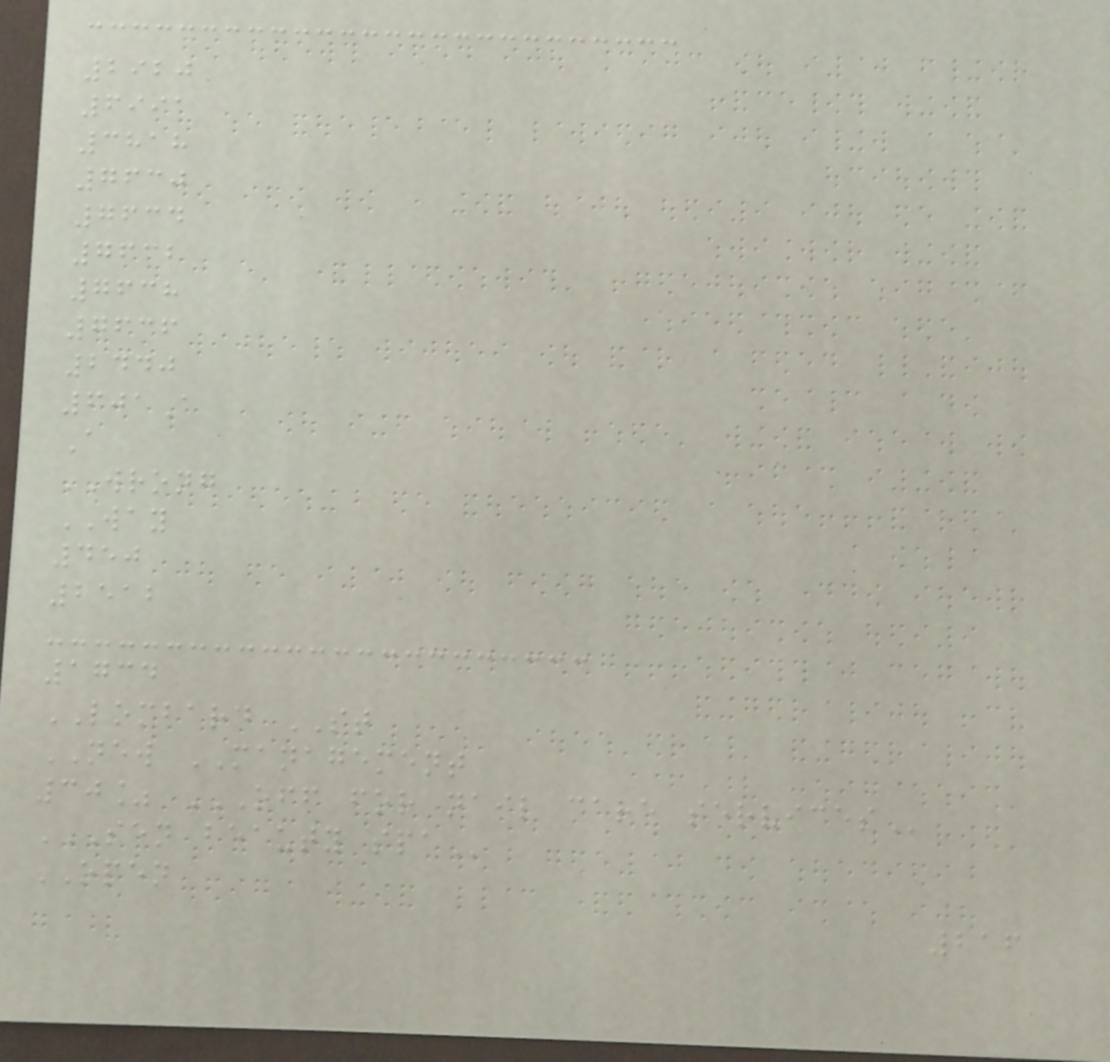2920
6991
3818
7630
7634
7632
7638
7636
2440
601A
A
WRONG
WAY
450
2512
1734
LOMBARD ST
NEW MANAGEMENT
30% OFF FOR NAIL CARE SERVICES
SEN BEAUTY SPA
OPEN
216
